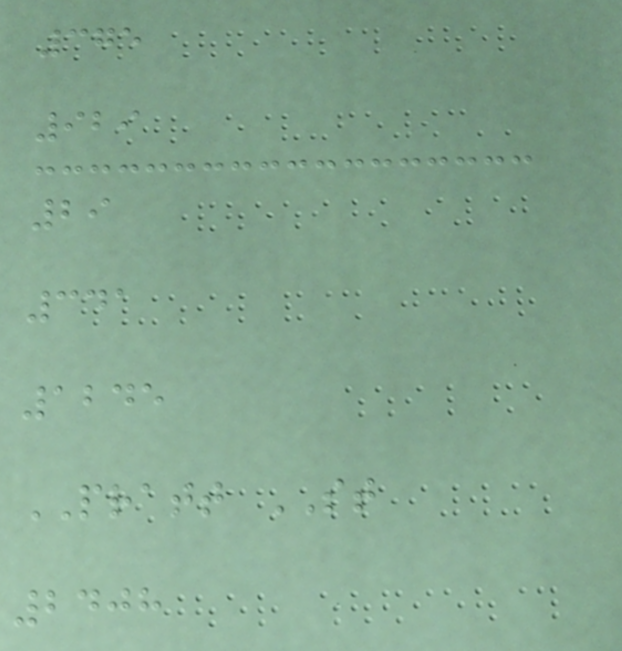375
929
29
341
1245
PRATT ST
2408
